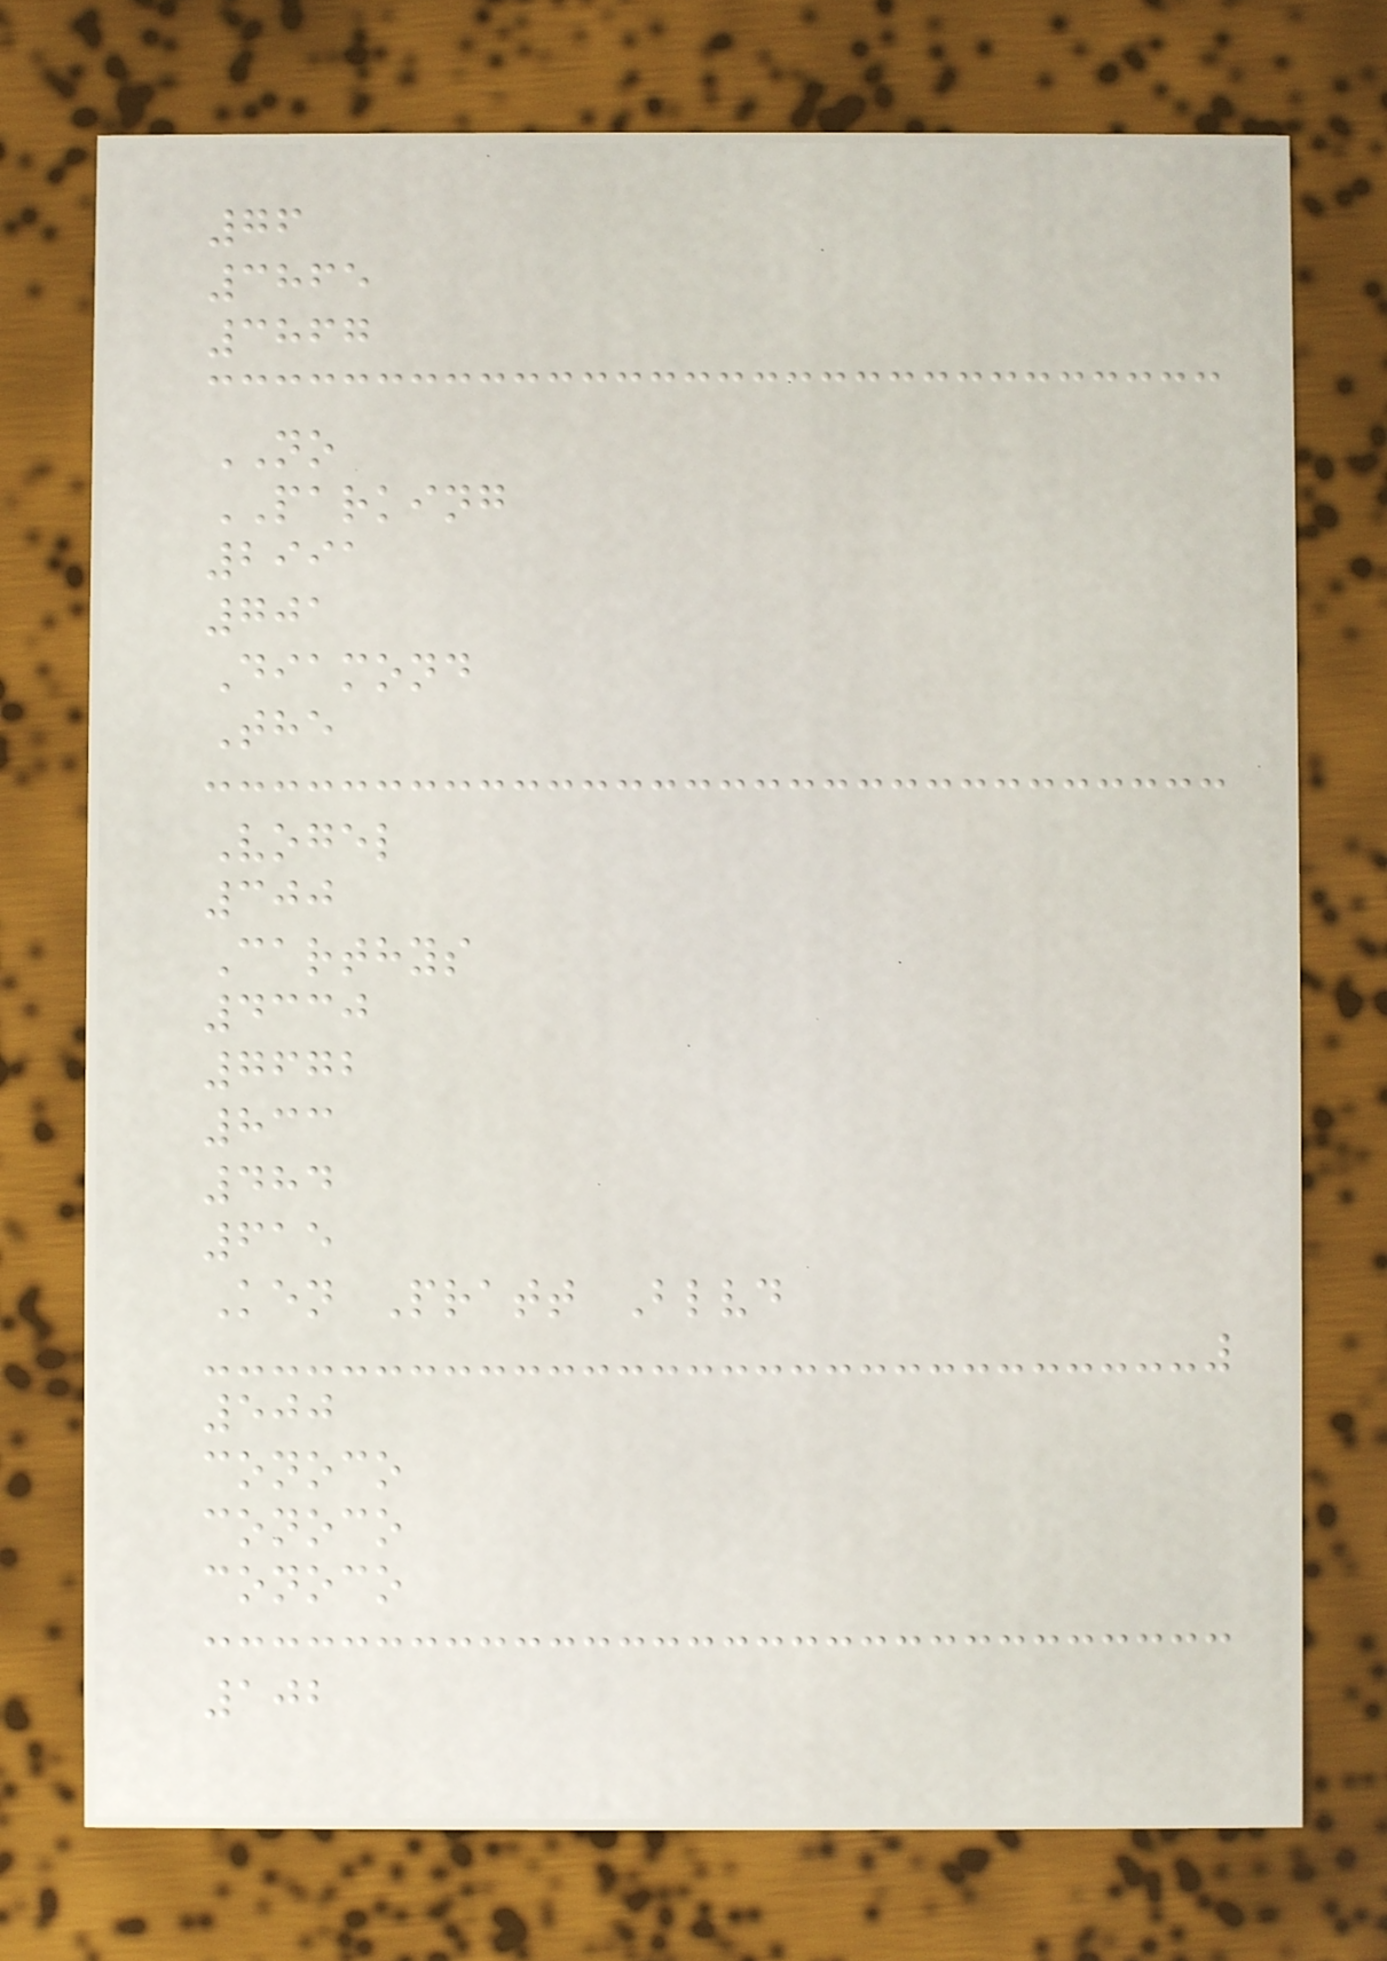76
3865
3867
NO
PARKING
2991
701
Diamond
The
Vogel
300
Carthys
4330
7672
833
484
615
Ken Pratt Blvd
500
conoco
conoco
conoco
102
